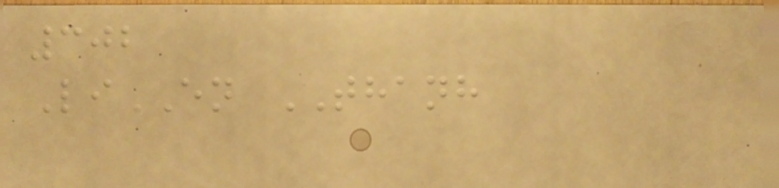302
LiEN THANH
